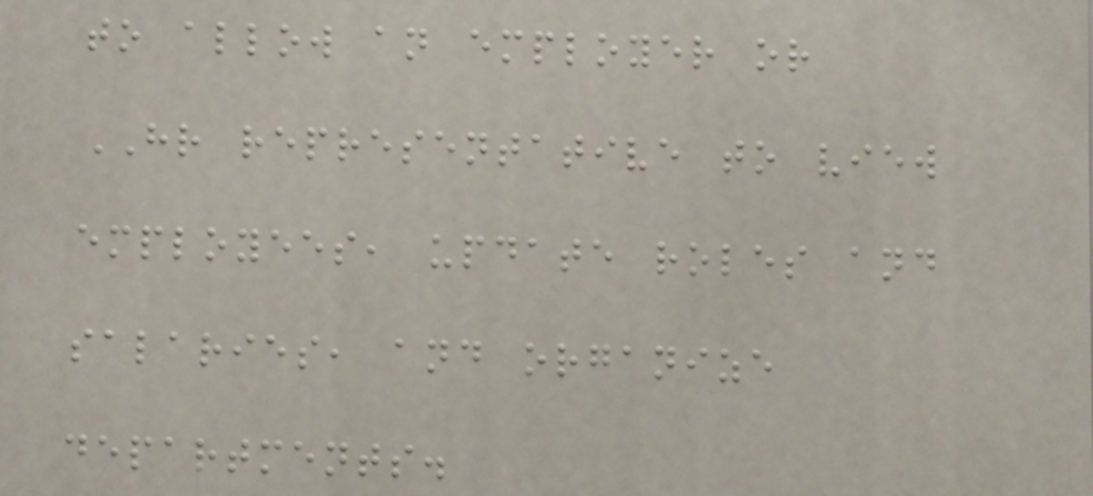to allow an employer or
HR representative to view
employees, update roles and
salaries, and organize
departments.
